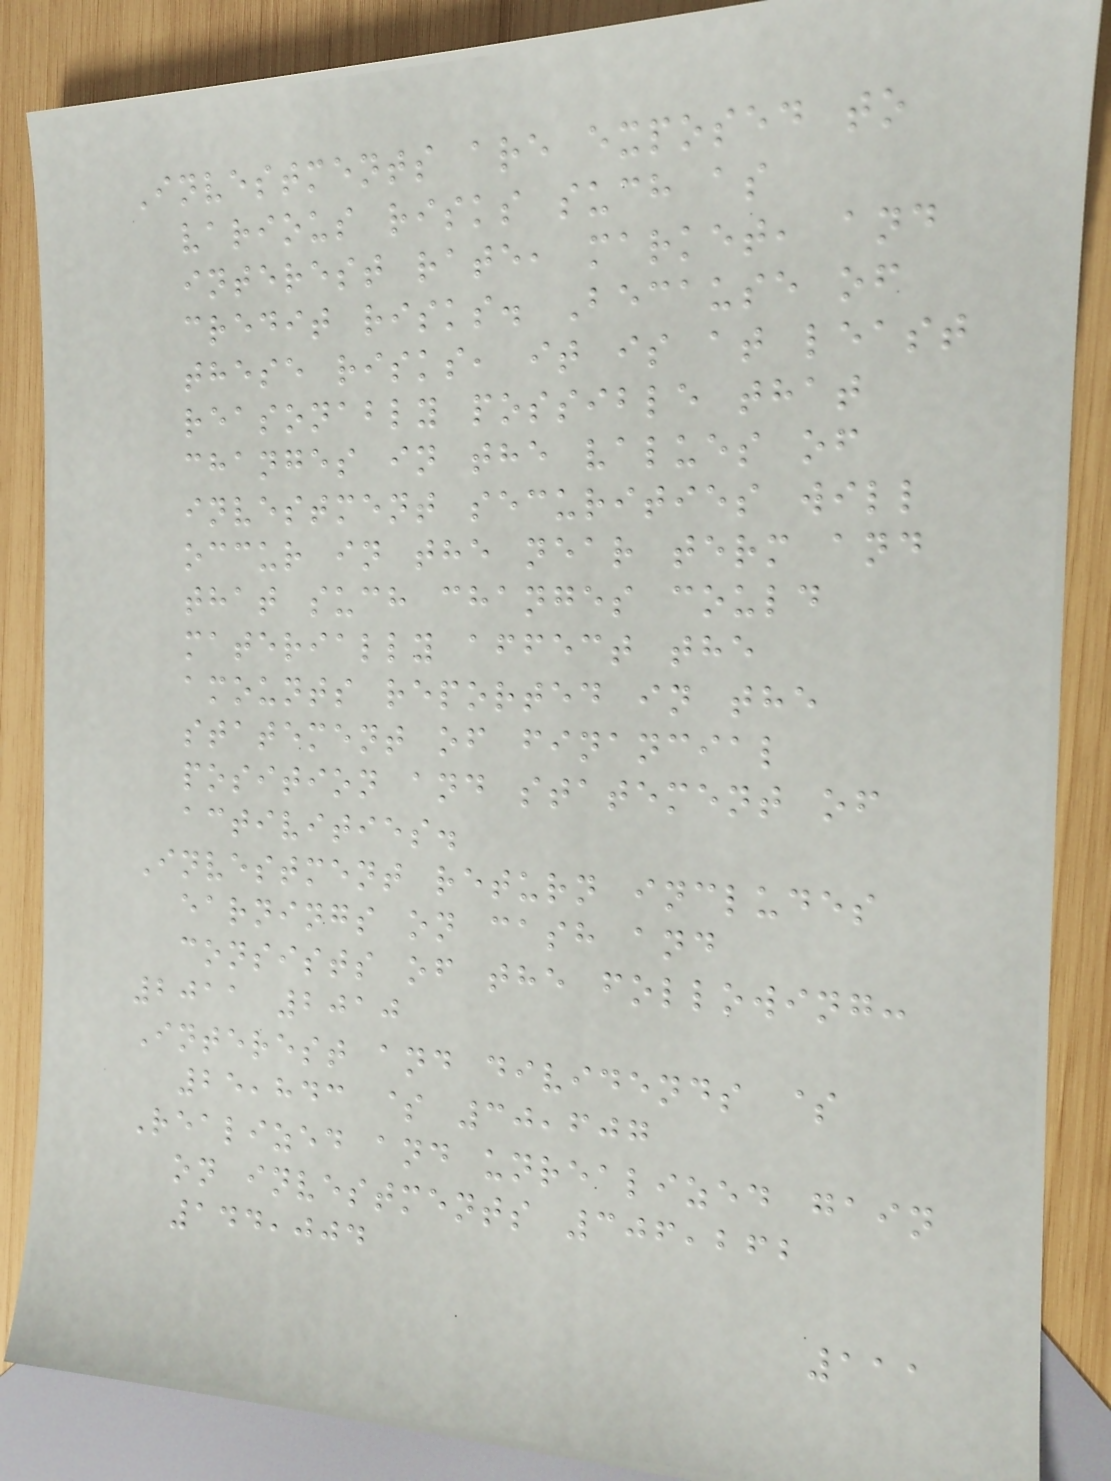Investments are exposed to
various risks such as
interest rate, market, and
credit risks. Because of
these risks, it is at least
reasonably possible that
changes in the values of
investment securities will
occur in the near term and
that such changes could
materially affect the
amounts reported in the
statement of financial
position and statement of
activities.
Investment return includes
earnings on cash and
consists of the following:
2011 2010
Interest and dividends $
25,843 $ 30,607
Realized and unrealized gain
on investments 306,262
144,004
111
